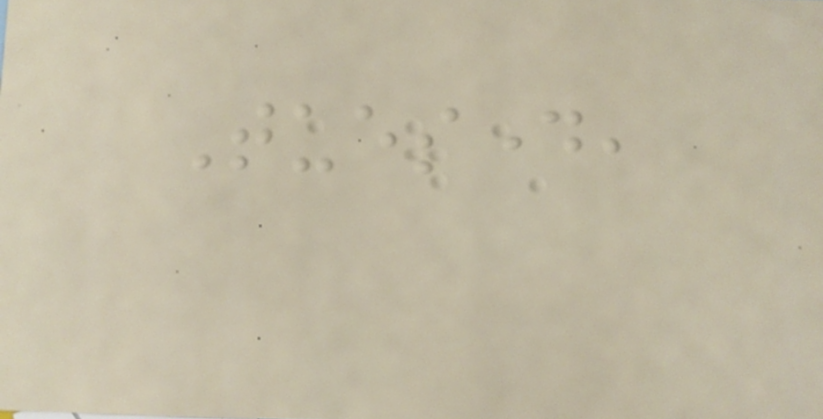Tuesday,
